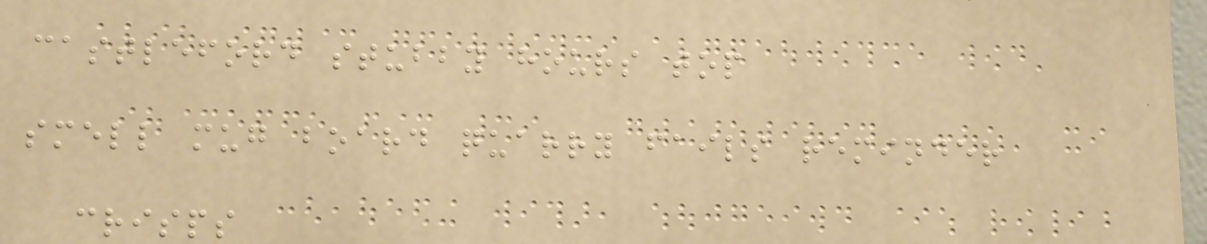castleford stubby hours top
smell mug board quarry fails reminder
crisps
